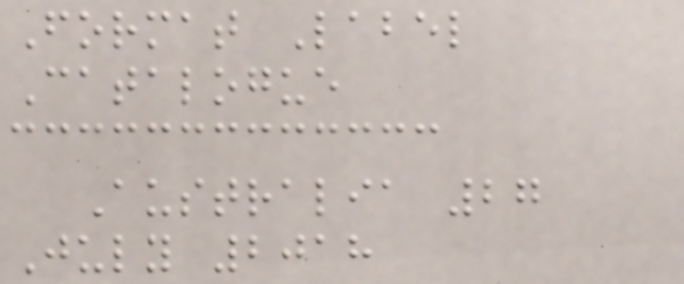Format Label
Catalogue
Australia 27
July 2018
